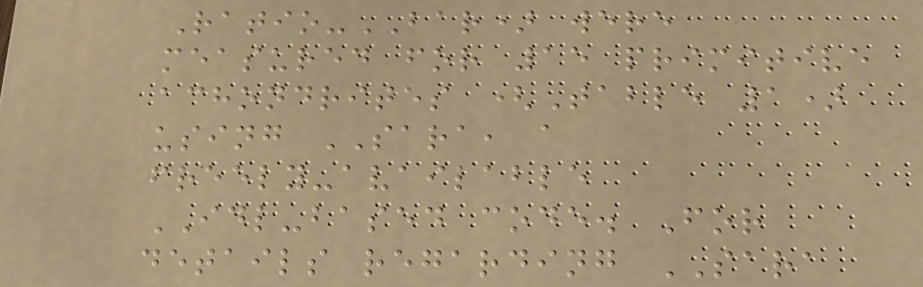Ratio-BAR) were
measured for 15 primitive
achondrites (Table 1)
using SARA, a
freely-available
IDL-based code. For
details regarding SARA
